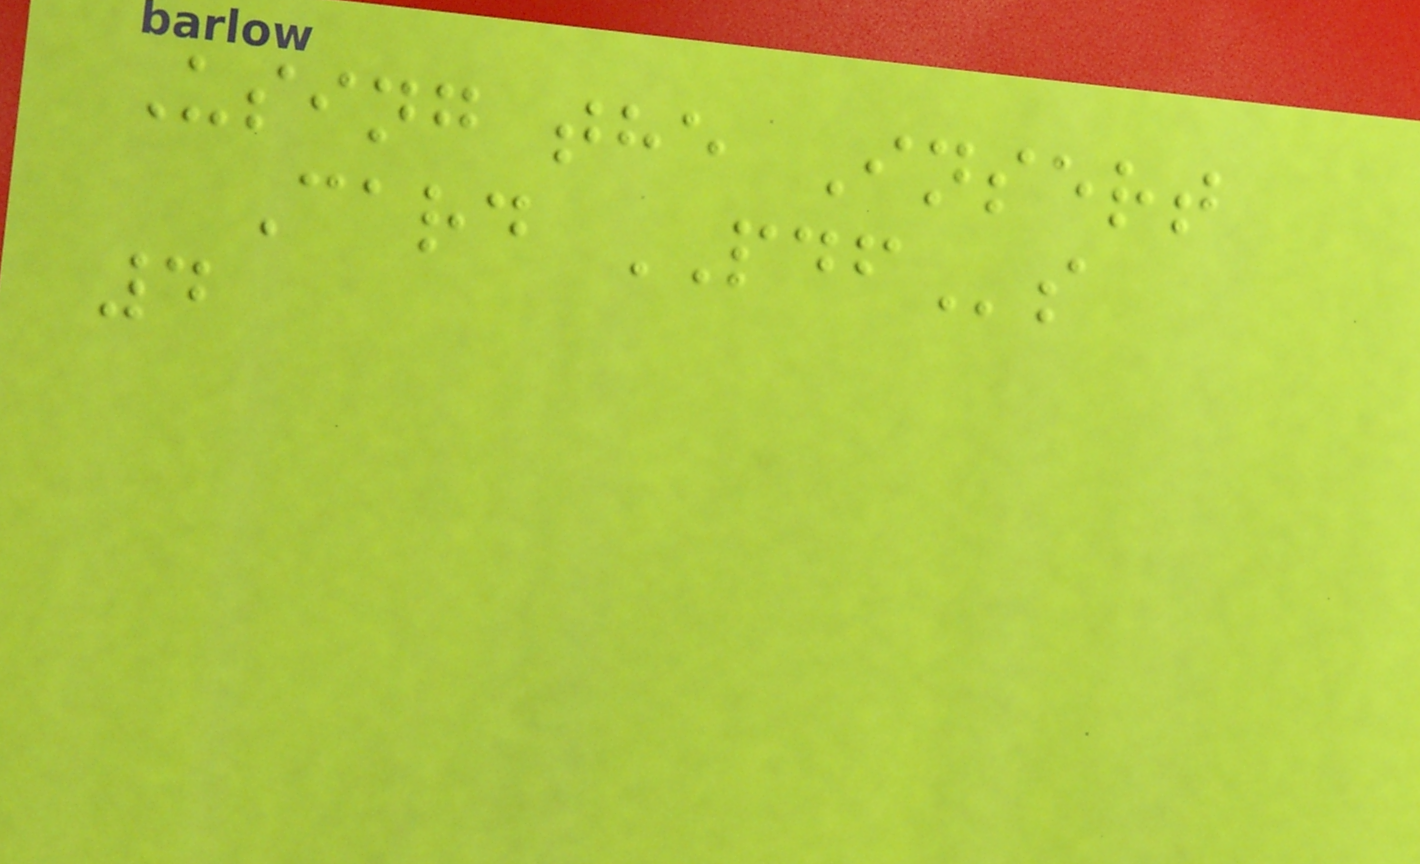Using the Insert
Card PDFs
4
